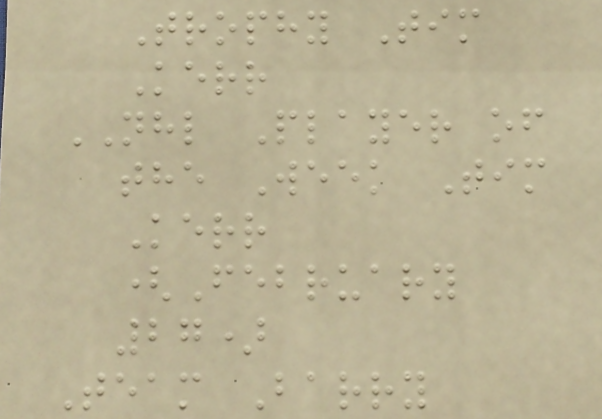Trophy Tim
Kerr
NHL Player of
the Week Tim
Kerr
(February
27)
Team Barry
